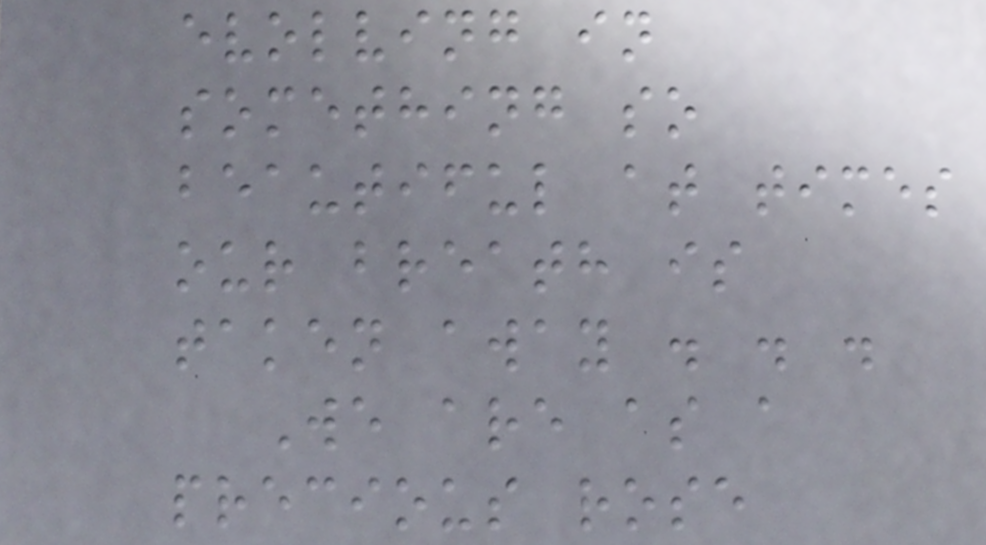evolving in
something so
beautiful at times
our breath is
taken away . . .
We are as a
precious rose
